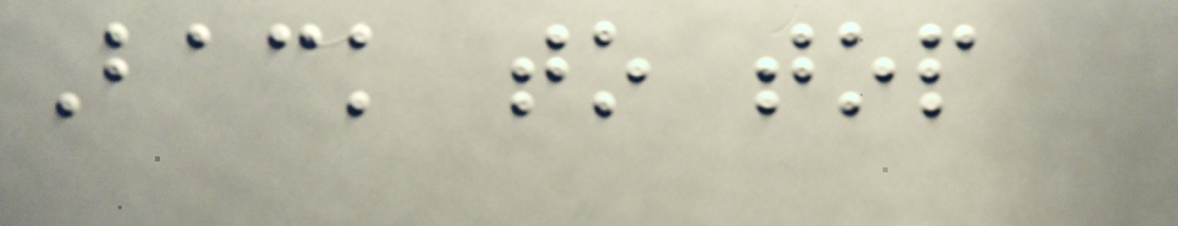Back to top
